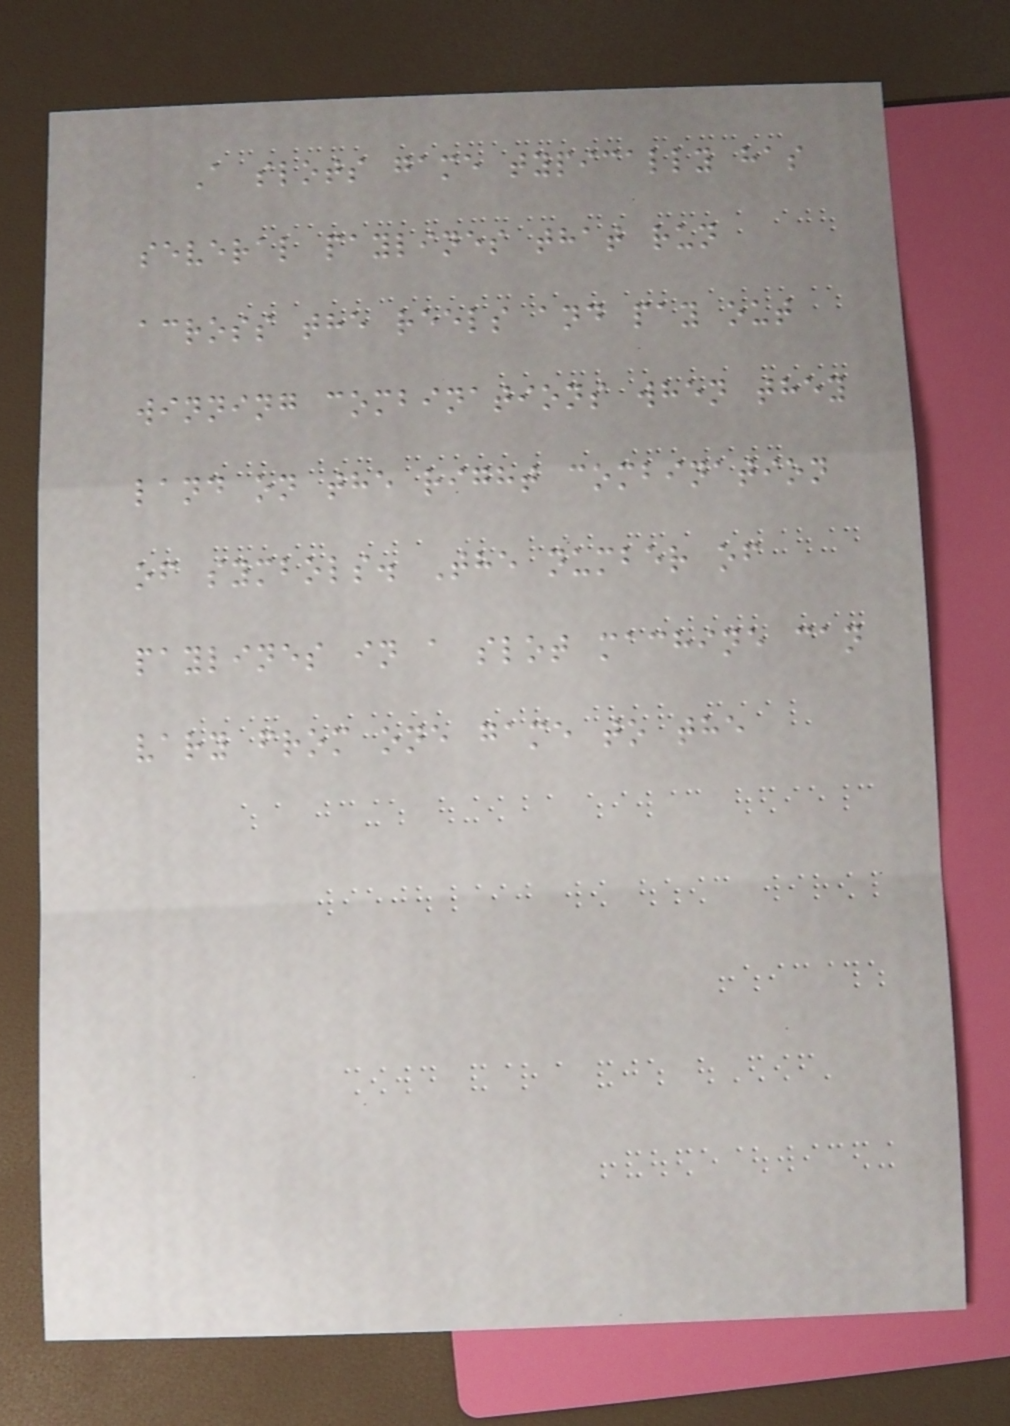A slots game typically has
several paylines that run
across the reels and pay out
winning combinations when they
land on the right combination
of symbols. The number of
paylines in a slot machine can
vary from one game to the
